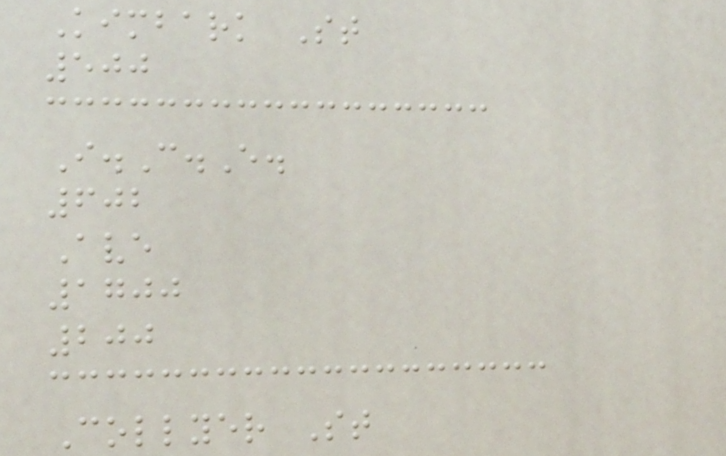Kimbark St
500
I.C.E.
602
Ave
1700
200
Collyer St
